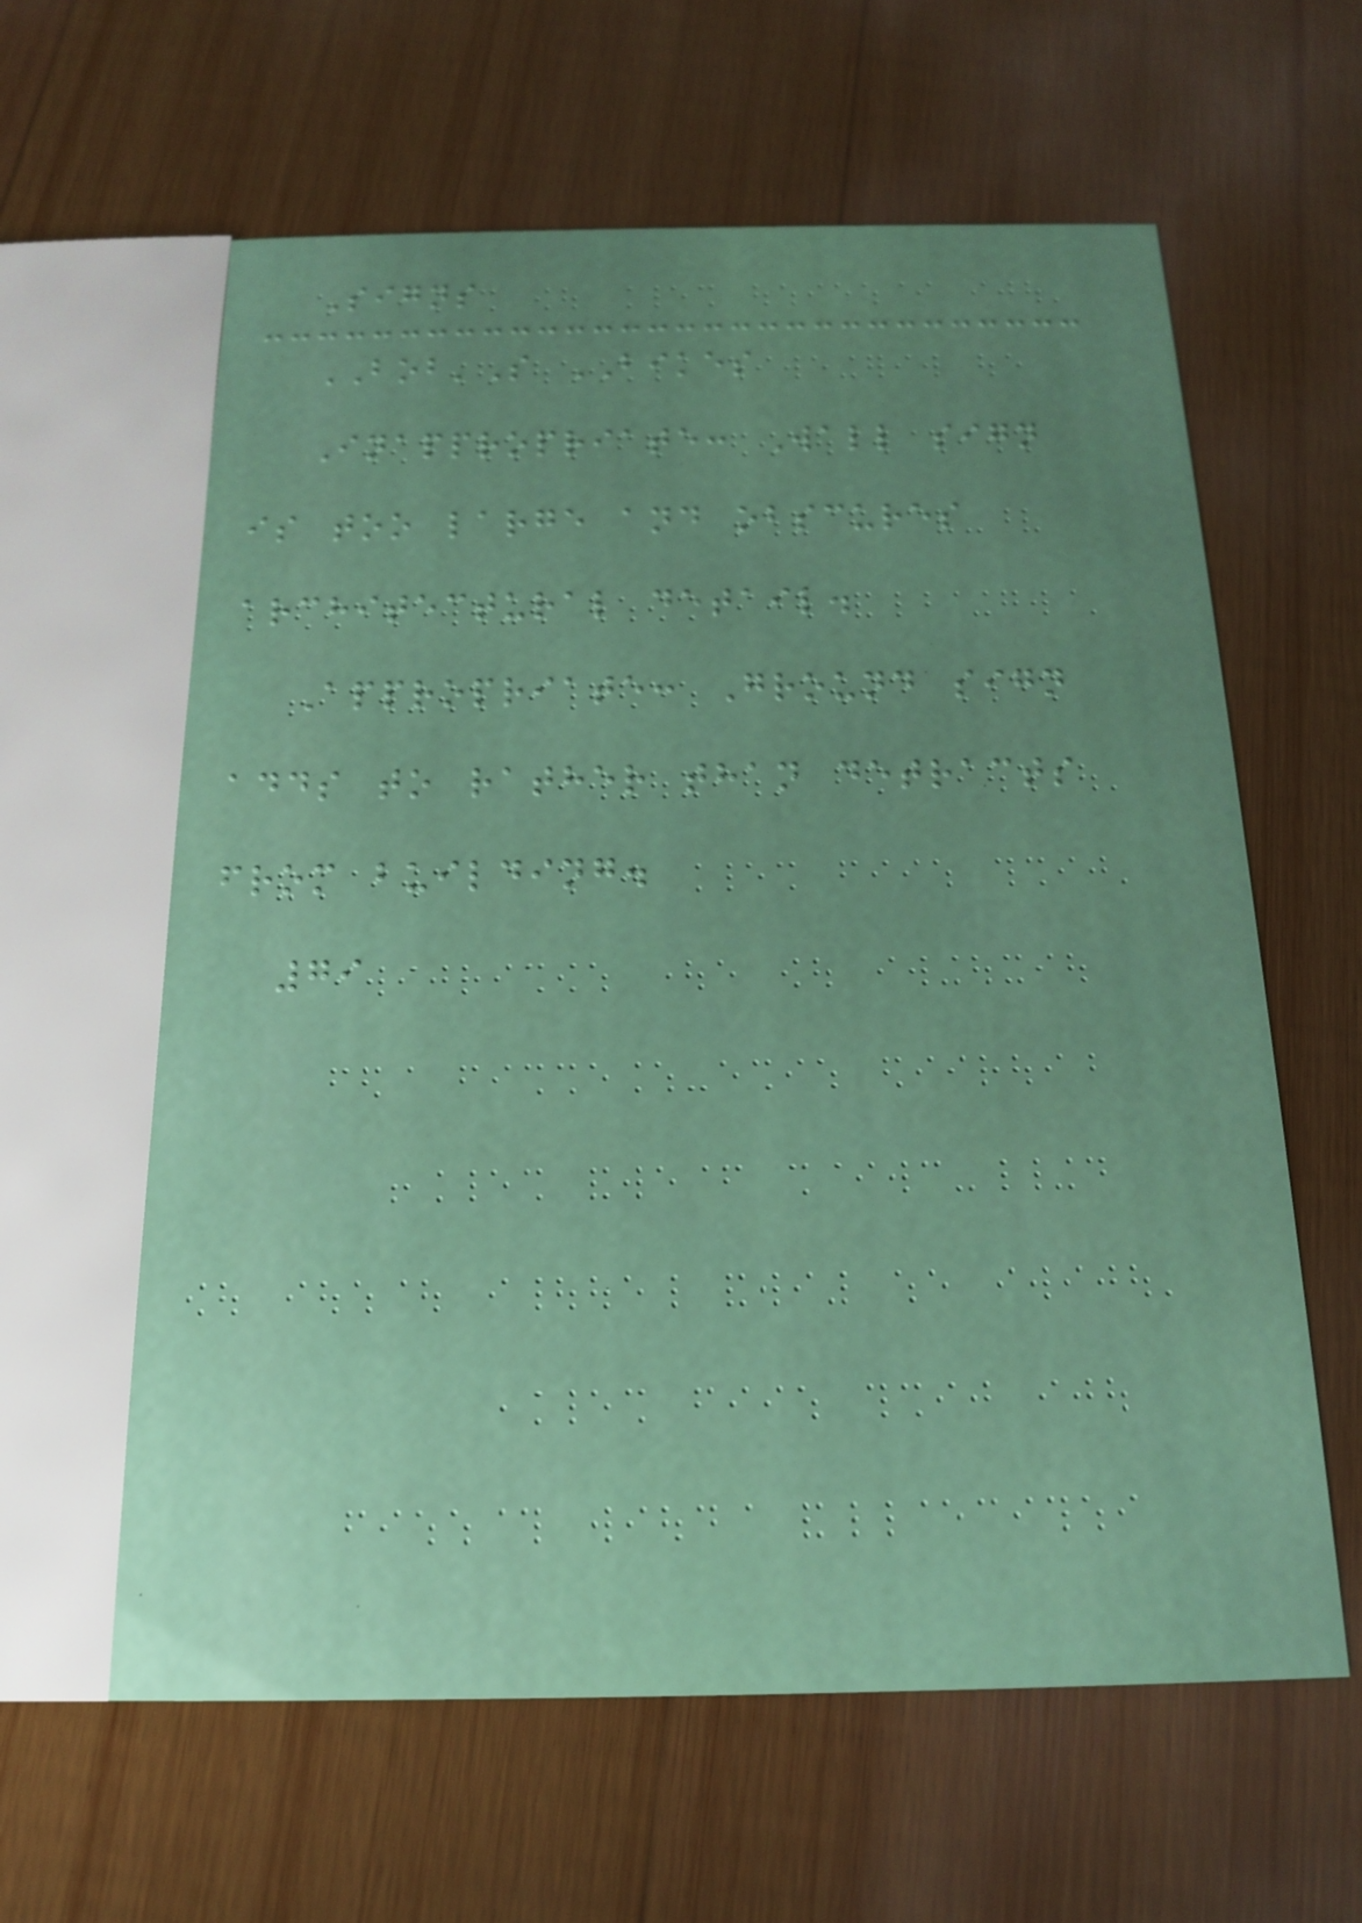Signs
BOB'S BIKES
Inappropriate: Wall sign
is too large and obscures
architectural detail.
Appropriate: Ground sign
adds to rather than detracts
from building.
79
